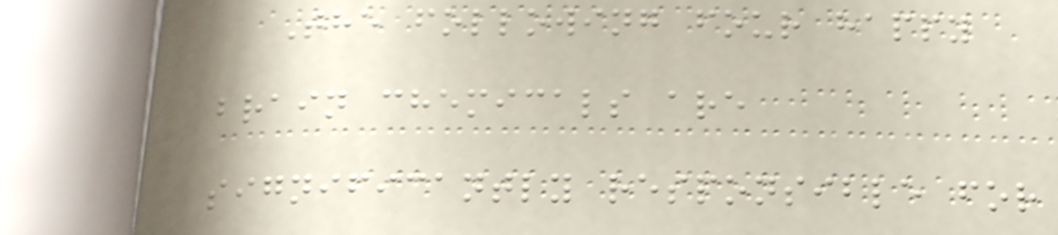The following four happy
brain chemicals are
significantly responsible for
